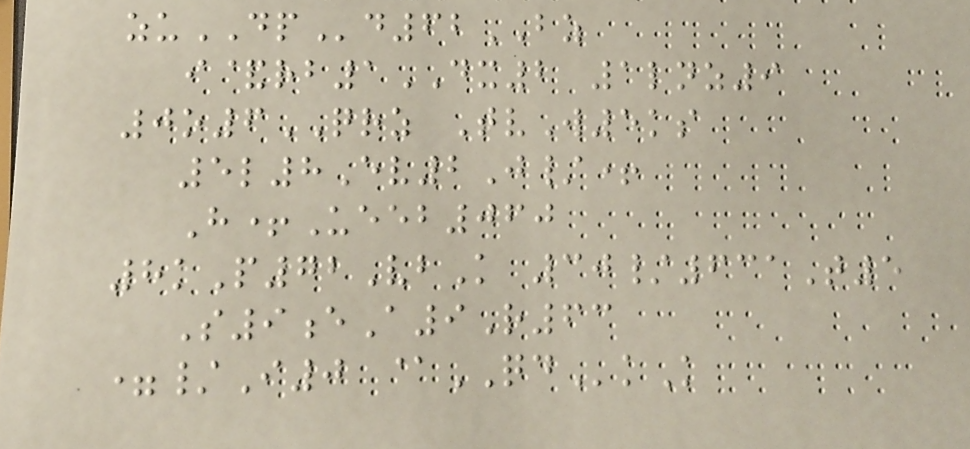zuDPd62BZ
i&rb1DX2 1lnz9
0o6QRZ TvW5ks
5l8Ev2J/+
H+Ueeb060
8kP72VbK 30/631T5
S9eA9R63
=/I0 @QDkK
